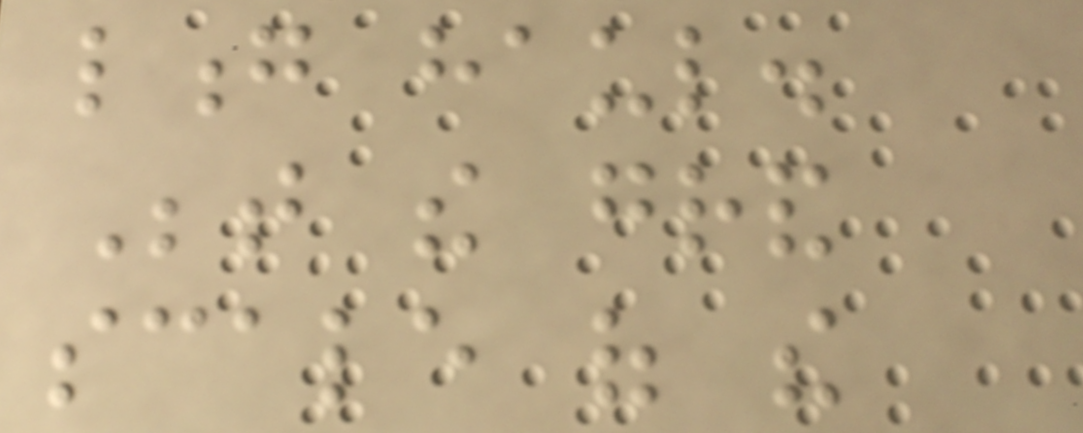long haul.
Between the grand
scale of the
